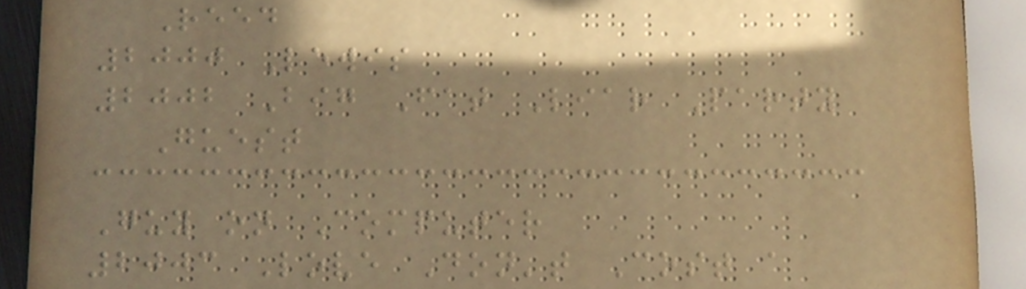Reed
2000 Lewis
2002 Big Fat Liar Party
Guest
Guy on Computer
2003 Love Don't Cost a
